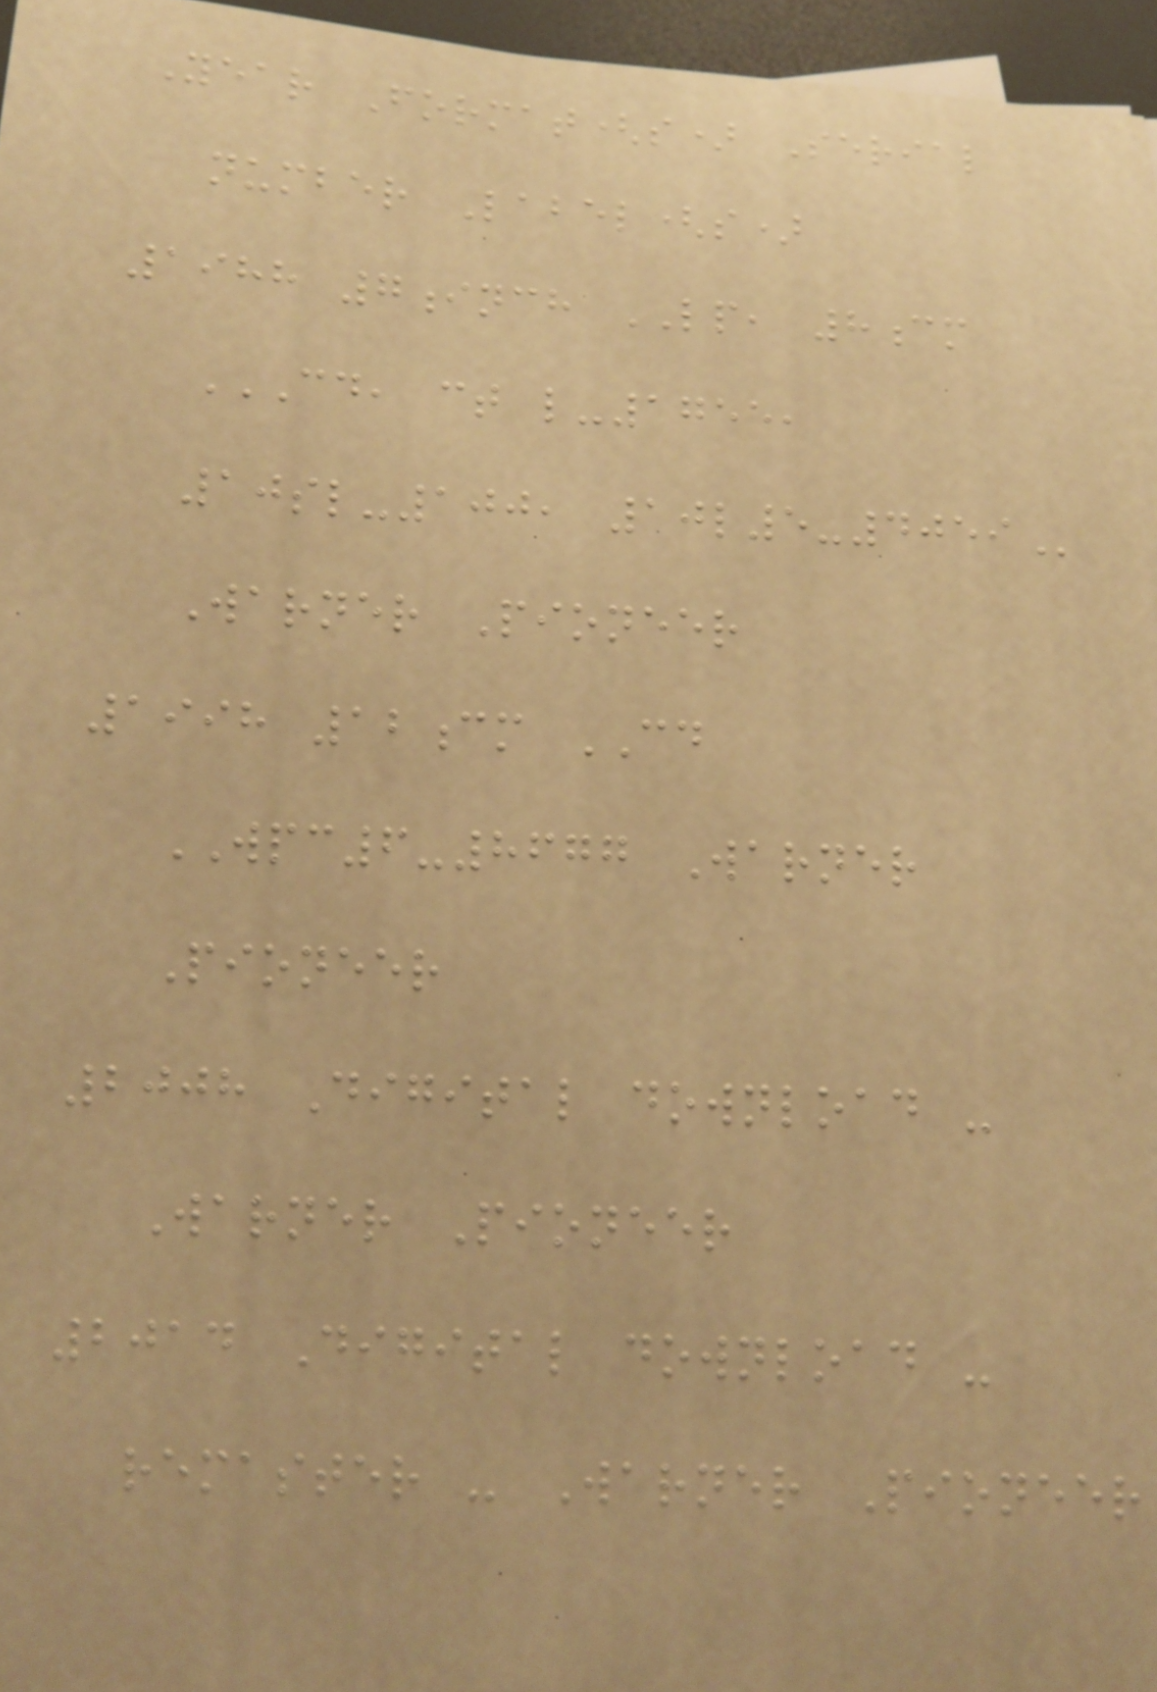Year Format(s) Serial
number Label(s)
1988 7inch LP, 8cm
CD, CT L-1755,
10SL-100, 10L5-4059
Warner Pioneer
1998 12cm CD
WPC6-8677 Warner
Pioneer
2008 Digital download -
Warner Pioneer
2014 Digital download -
remaster - Warner Pioneer
